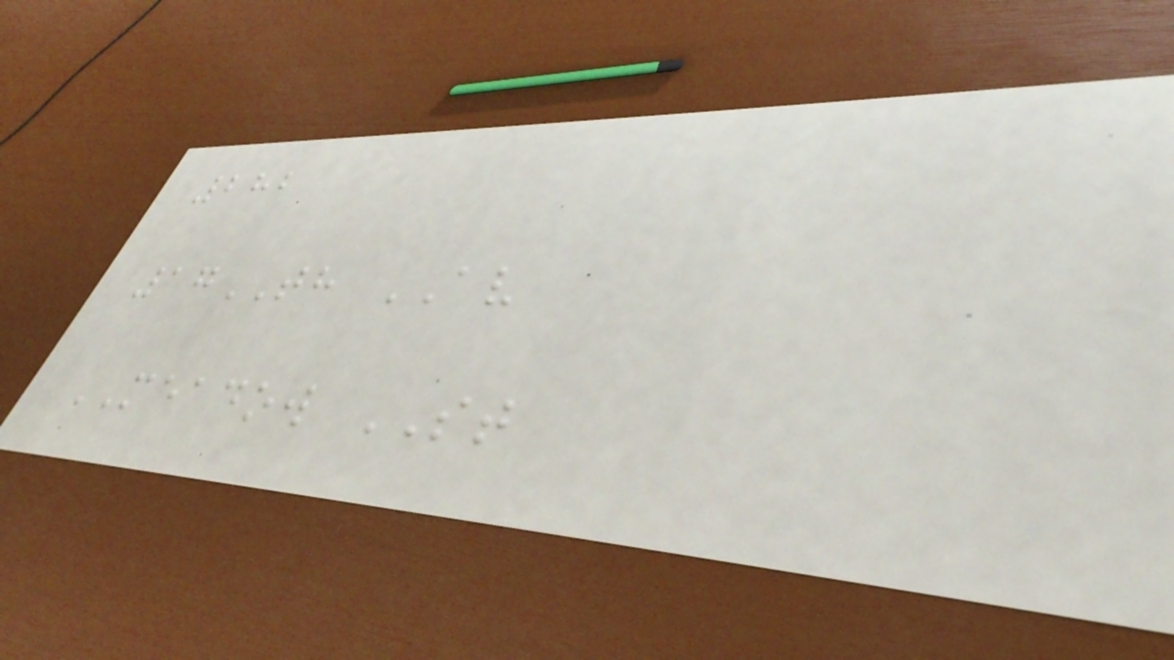282
17TH AV
MEADOW ST
